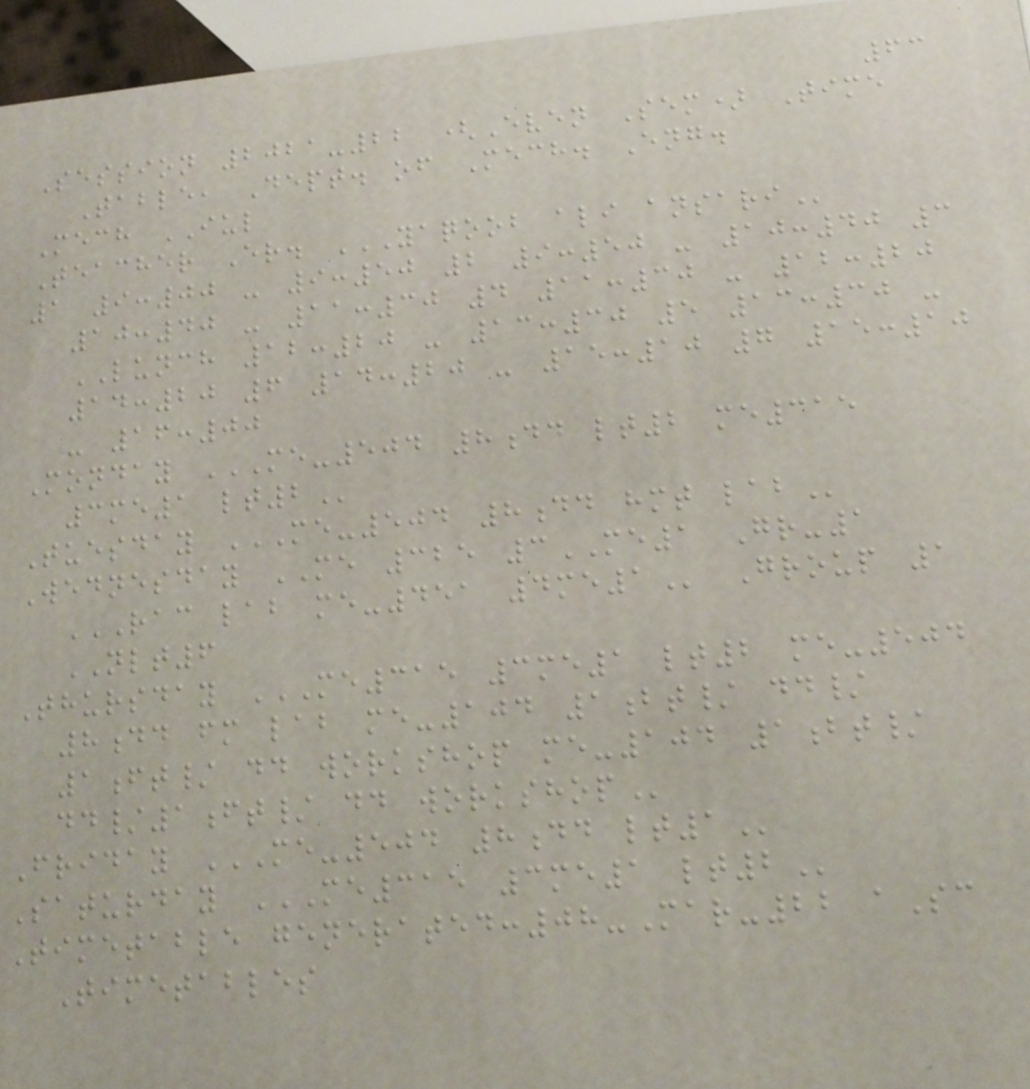63
Session 2021-22 (Even Sem) Time
Table, Dept. of Mech. Eng.
Mech IUL
Teacher Er. YAQOOB ALI ANSARI
1 9:00 - 9:50 2 9:50 - 10:40 3
10:40 - 11:30 4 11:30 - 12:20
LUNCH 12:20 - 13:30 5 13:30 -
14:20 6 14:20 - 15:10 7 15:10
- 16:00
Monday ME-504 8DD LT2 ME315
3ME1 LT2
Tuesday ME-504 8DD HMT LAB
Wednesday ME 325 3ME1 Gr-1
RAC LAB ME-451 4ME1 Group 1
NLT6
Thursday ME315 3ME1 LT2 ME-504
8DD FM LAB ME-104 1BT/ DD/
1FT/ DD WORKSHOP ME-104 1BT/
DD/1FT/ DD WORKSHOP
Friday ME-504 8DD LT1
Saturday ME315 3ME1 LT2
Timetable generated:08-Mar-22 aSc
Timetables
